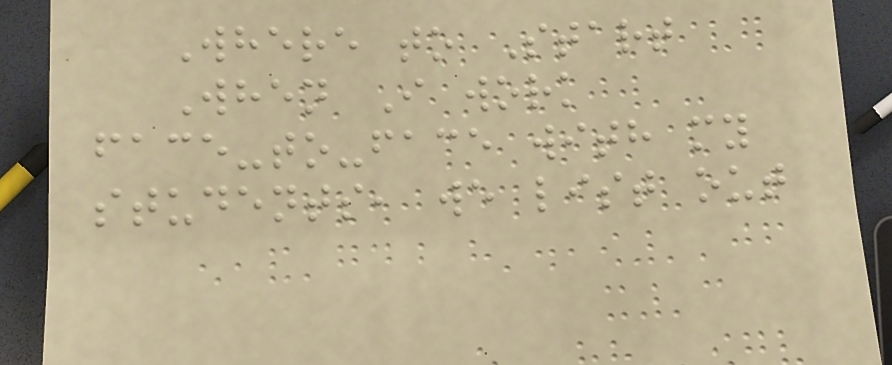Where to Start
When I work
face-to-face with my
students, we list out
